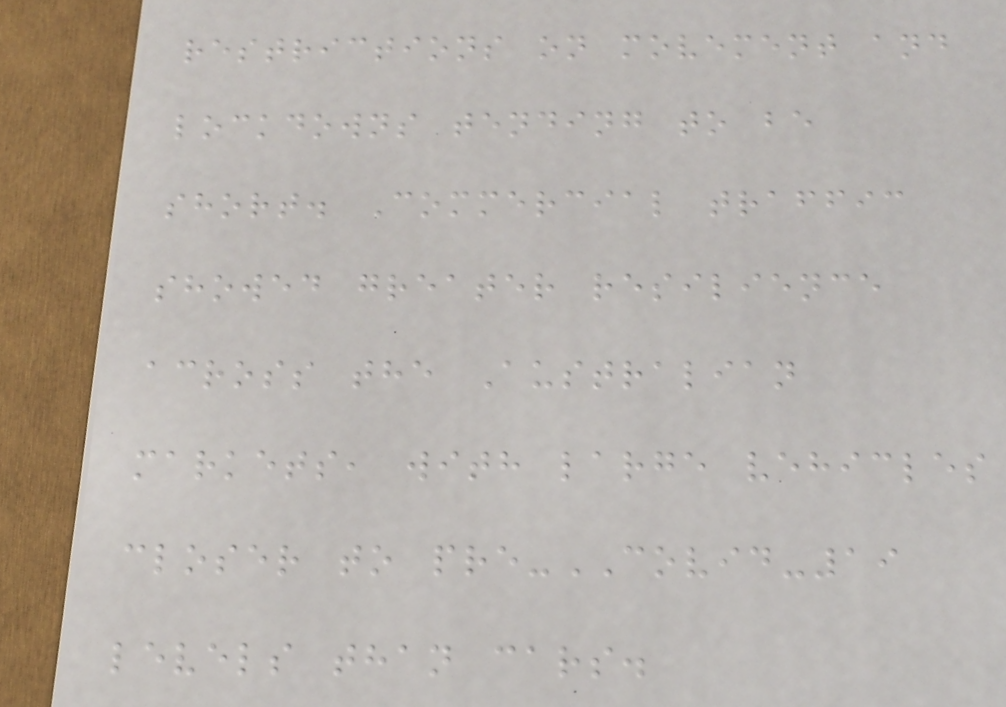restrictions on movement and
lockdowns tending to be
short. Commercial traffic
showed greater resilience
across the Australian
markets, with large vehicles
closer to pre-COVID-19
levels than cars.
